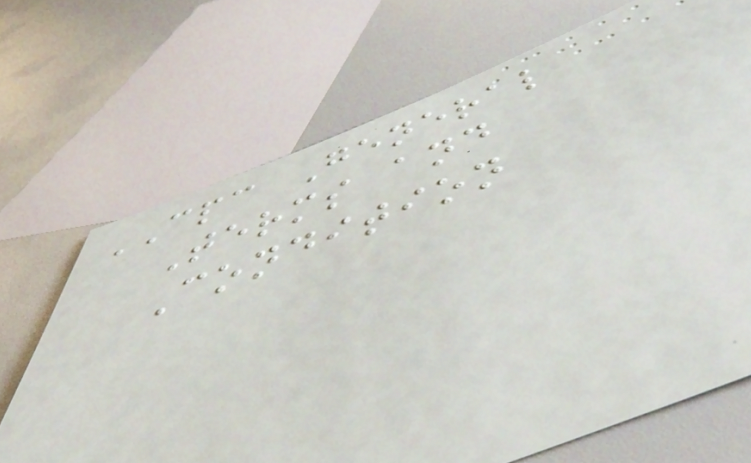CPC General
Terms and
Condition
